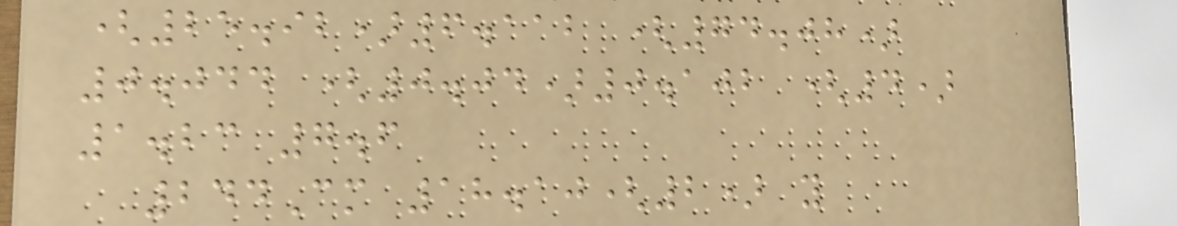(25.92)6.112 (74.08)
0.044 (0.04)0.102 (4)
1.23 7.6
244Cm 18.10(2) y
